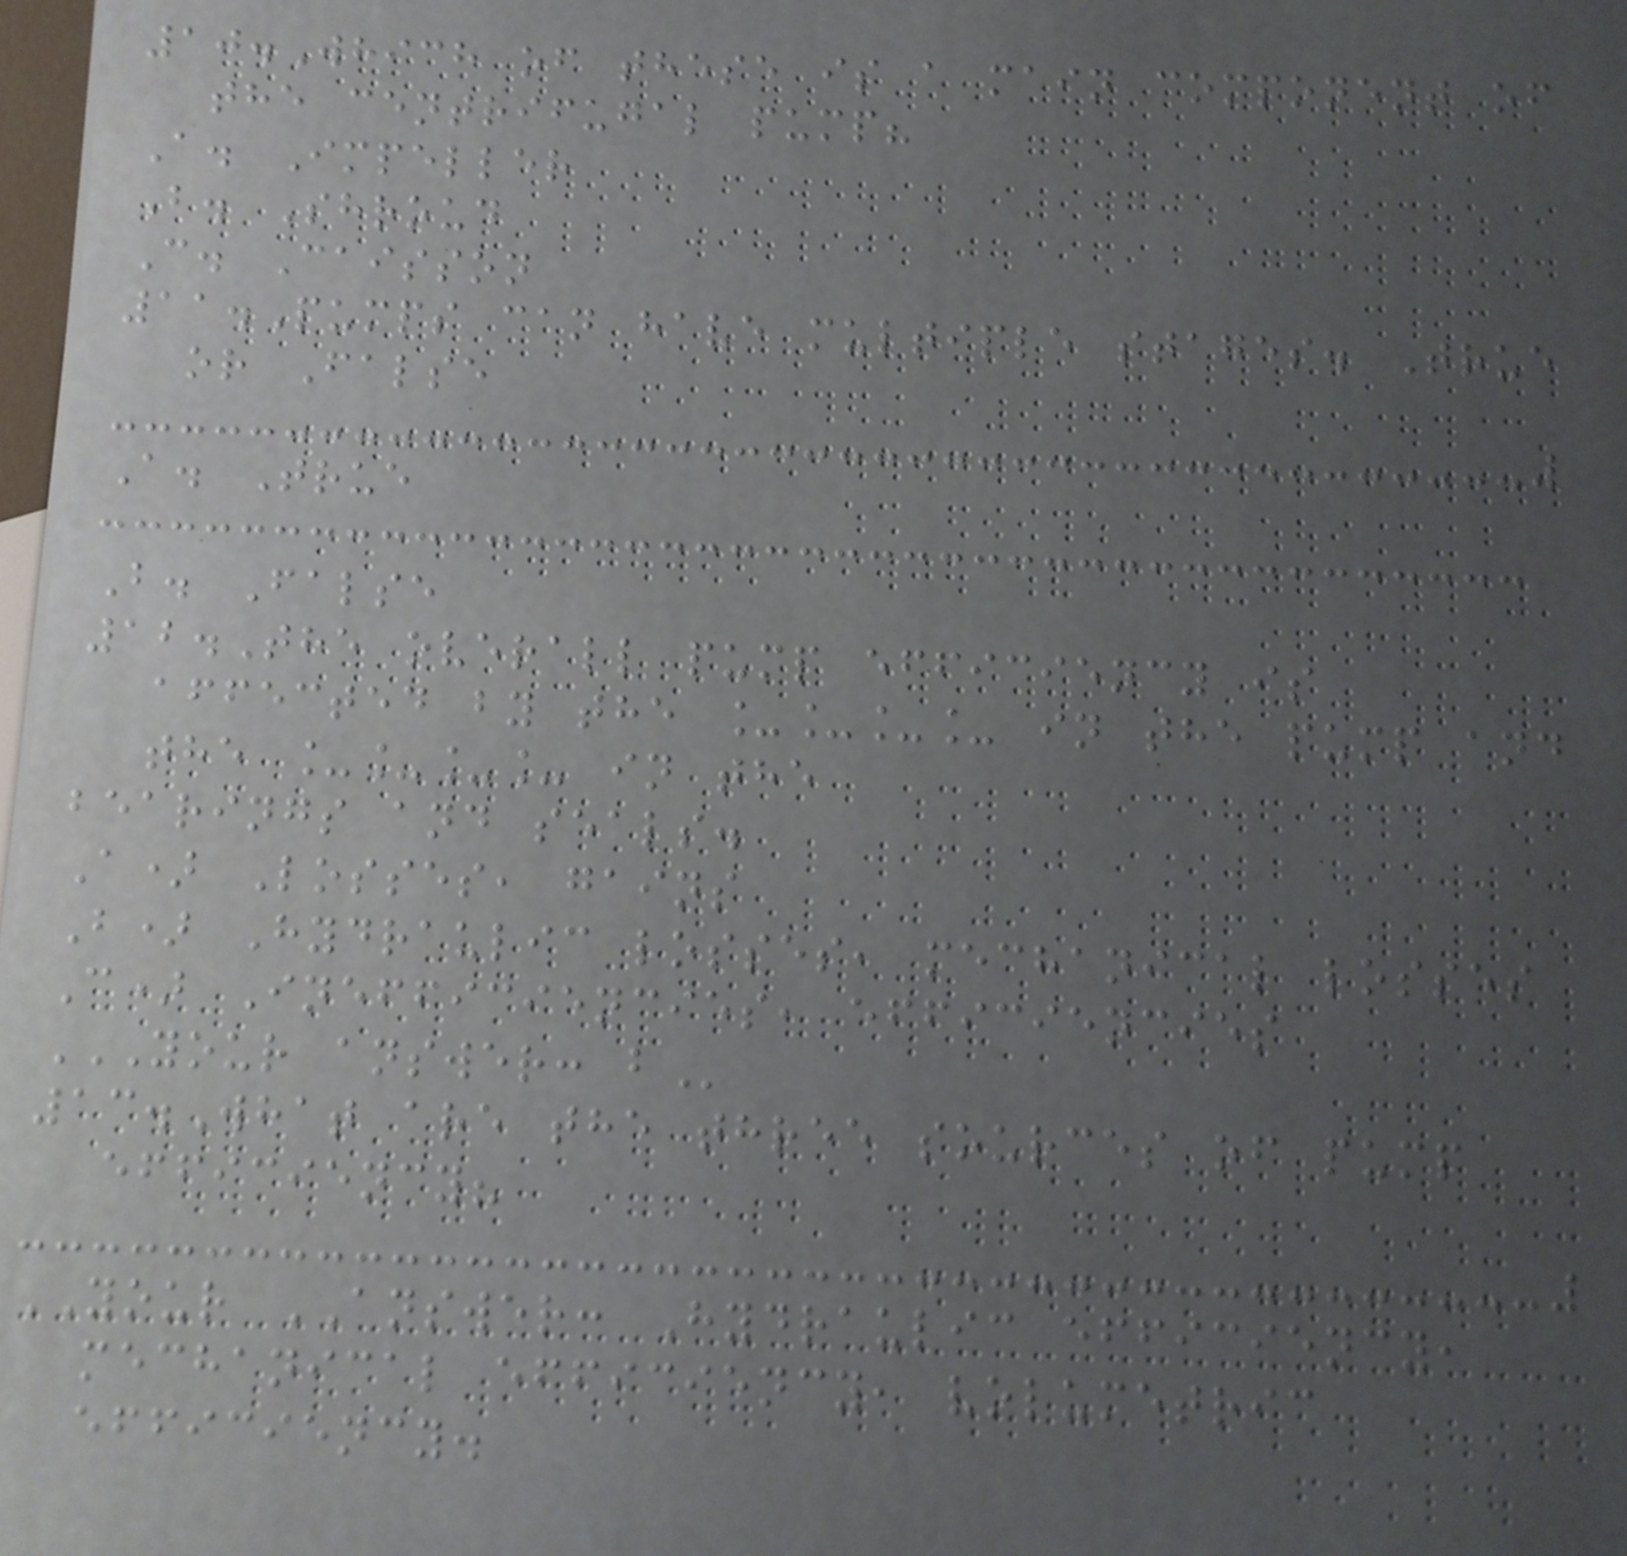10.Which of these is a main component of
the centrifugal pump?
A. Impeller
B. Shroud
C. Caisson
11.Pumps can have multiple stages. True
or False
A. True
B. False
12.The overall pump efficiency is
affected by the ____ in the pump and
the ____ in the
bearings and seals.
A) Losses, gains
B) Hydraulic losses, mechanical losses
C) Inefficiencies, efficiencies
YOUR ANSWER: B
13.What are the three sources of pump
efficiency?
YOUR ANSWER: Hydraulic efficiency,
mechanical efficiency, volumetric
efficiency.
